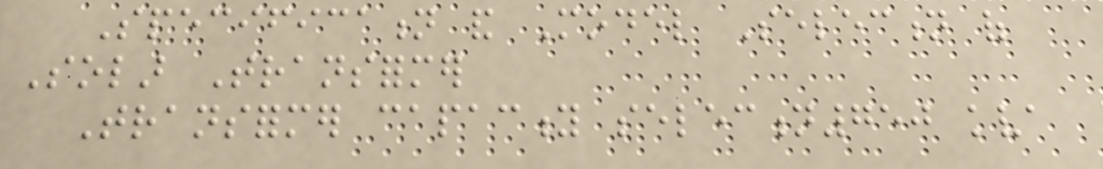Specification and Model Selection of
Solar Transformer
Transformer capacity selection750 kva
